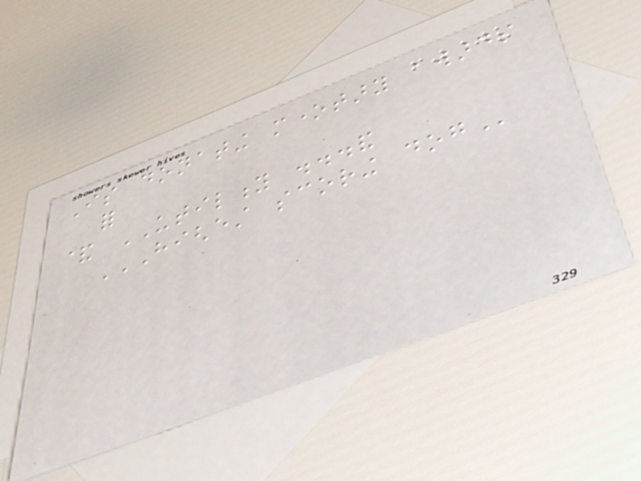Is donating monetary awards
for
& UTILITY ...and
HIGHEST SCORING DOG
